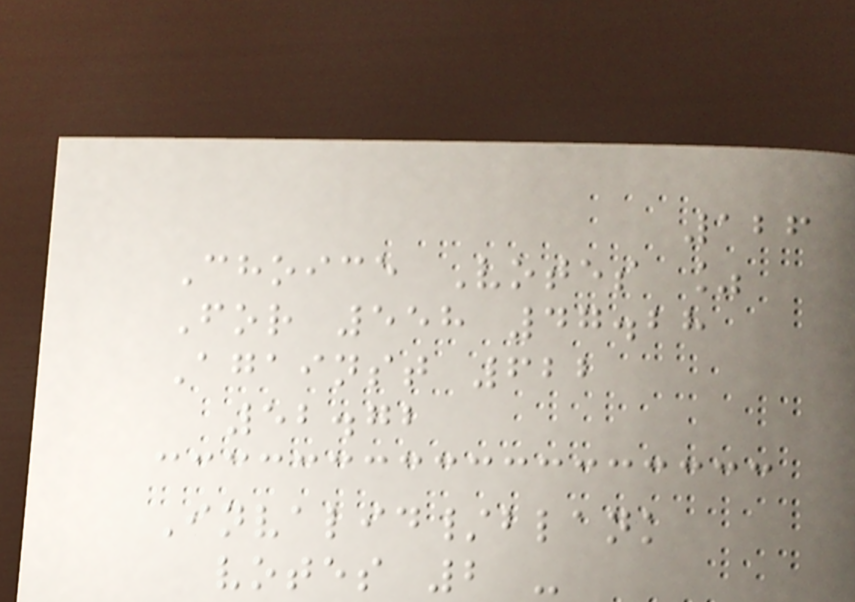126
Choice Votes %
For 558 47.28
Against 622
52.72
Invalid/blank
votes 2 -
